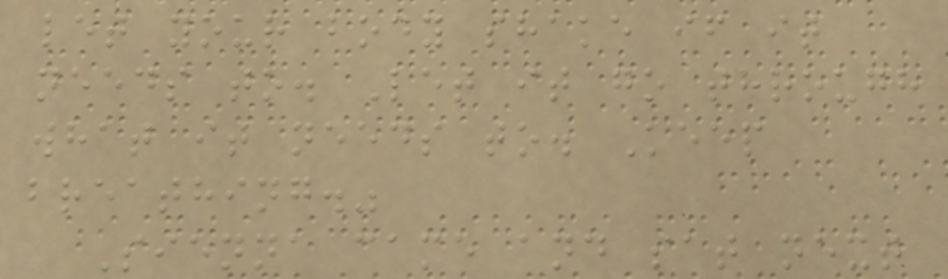let your body shake if it
needs to. Let it go through
what it needs to. Keep
breathing."
Sienna came and sat next
